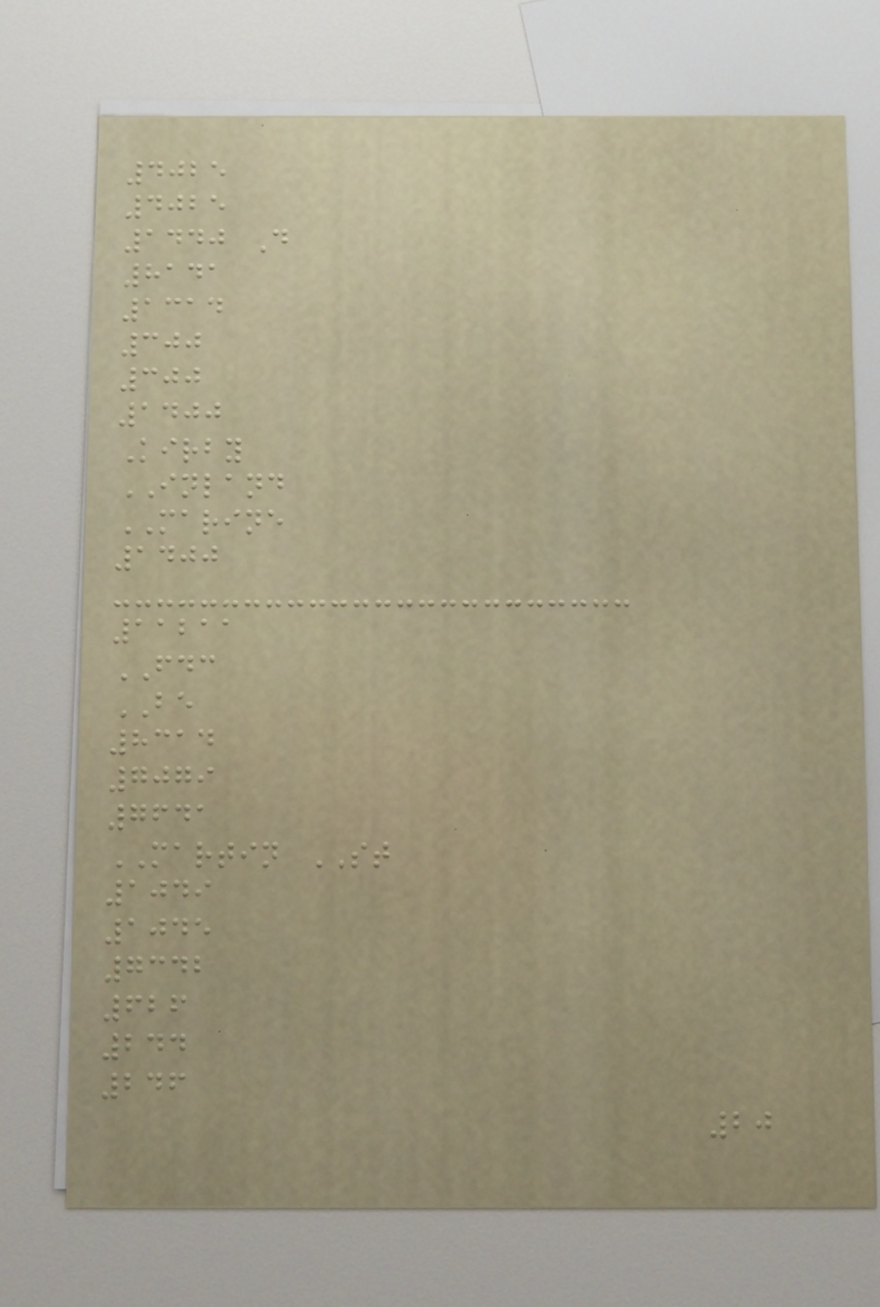4025
4025
1440 D
8141
1314
300
300
1400
Kirby
INLAND
MARINE
1400
11211
FDC
BE
8314
7079
7641
MARTIN ST
1049
1045
7342
626
244
246
20
